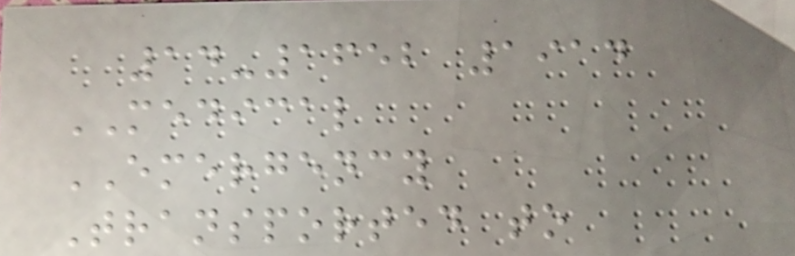14-1652 1914
MEDICAL
EMERGENCY
Transported to
